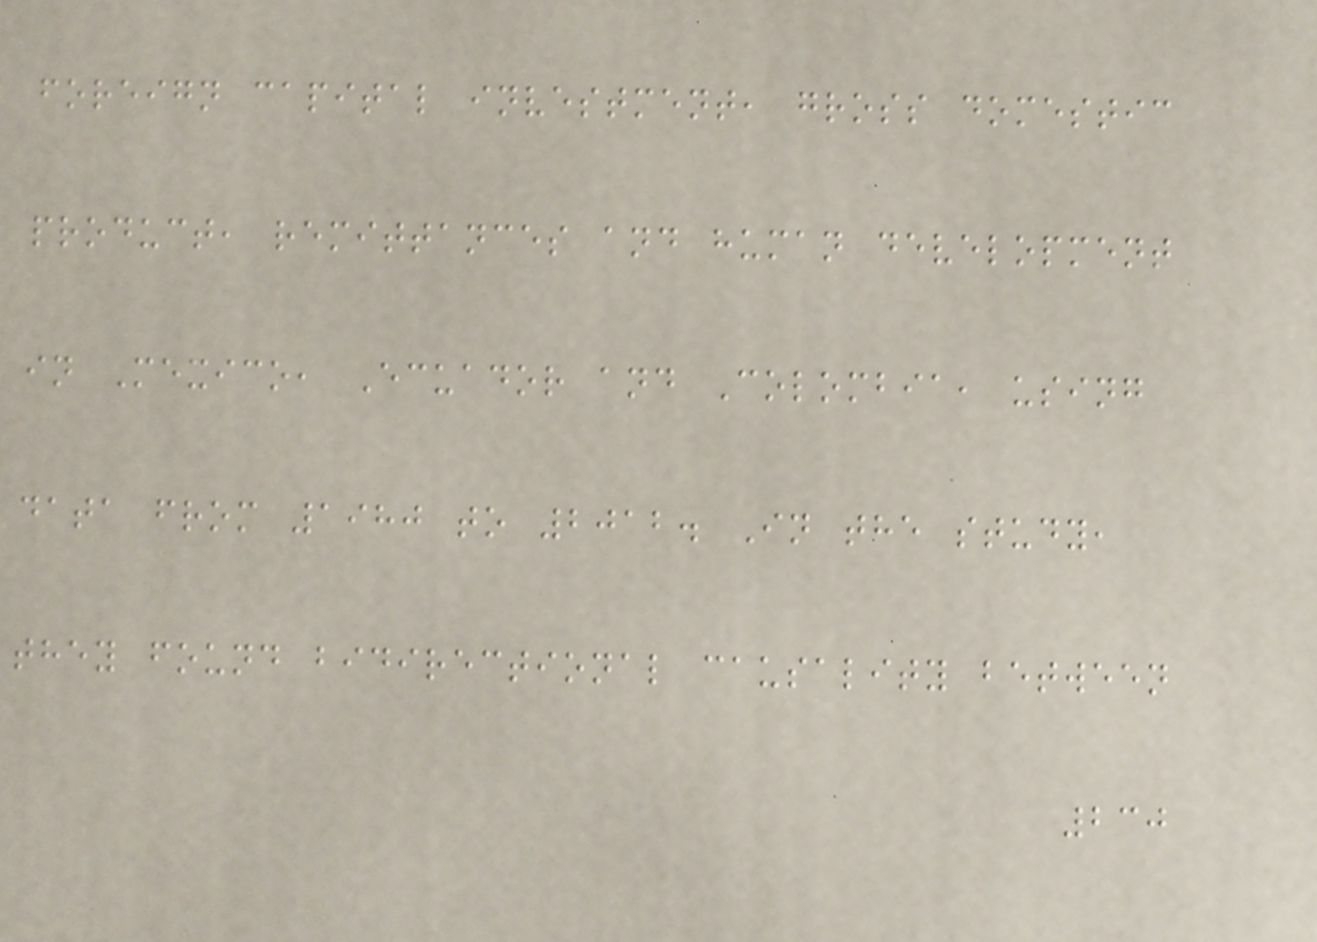foreign capital investment, gross domestic
product, remittances and human development
in Mexico, Ecuador and Colombia, using
data from 1980 to 2012. In the study,
they found bidirectional causality between
230
